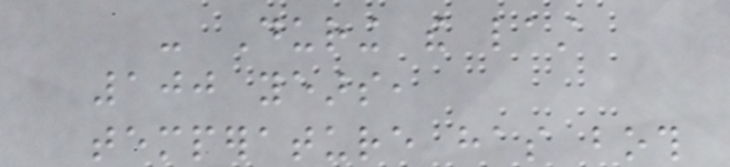- During the last
100 years,
temperature has both
